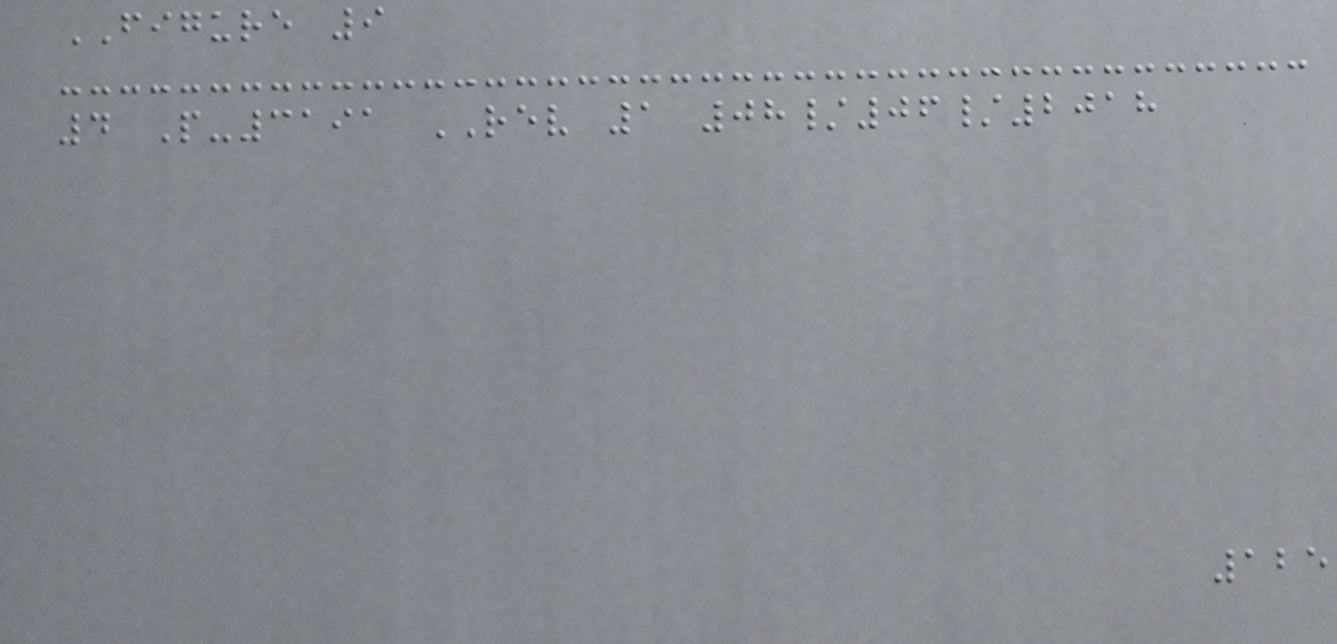FIGURE 9
4 P-3191 REV 1 08/06/2018
125
